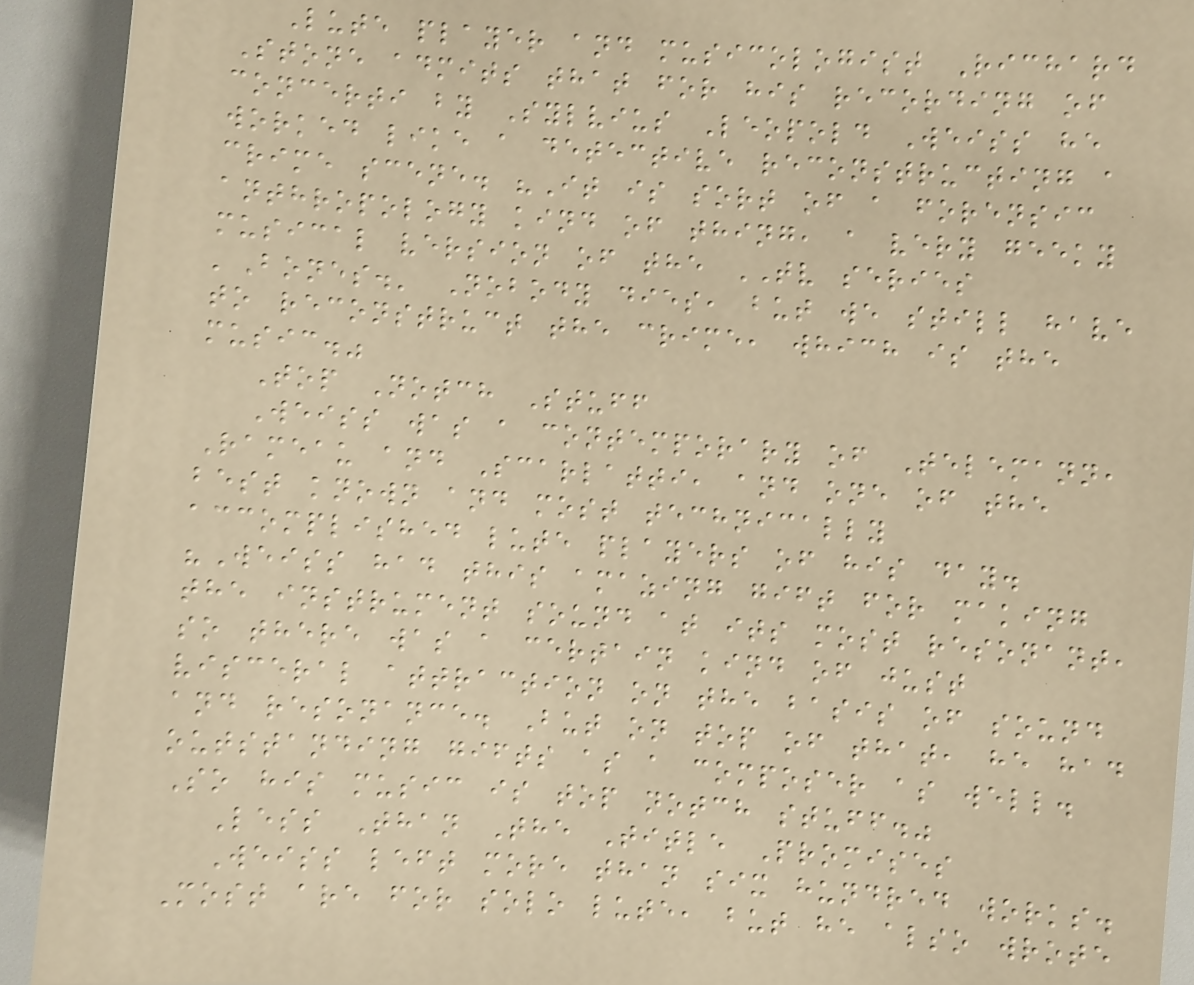Lute player and musicologist Richard
Stone admits that for his recording of
concerti by Sylvius Leopold Weiss he
worked like a detective reconstructing a
crime scene. "It is sort of a forensic
anthropology kind of thing, a very geeky
musical version of the TV series
'Bones.' Nobody dies, but we still have
to reconstruct the crime, which is the
music."
Top Notch Stuff
Weiss was a contemporary of Telemann,
Rameau and Scarlatti, and one of the
best known and most technically
accomplished lute players of his day.
"Weiss had this amazing gift for making
the instrument sound at its most resonant,
so there was a certain kind of just
visceral attraction on the basis of sound
and resonance. But on top of that, he had
outstanding gifts as a composer as well.
So his music is top notch stuff."
Less Than The Title Promises
Weiss left more than six hundred works.
Most are for solo lute, but he also wrote
